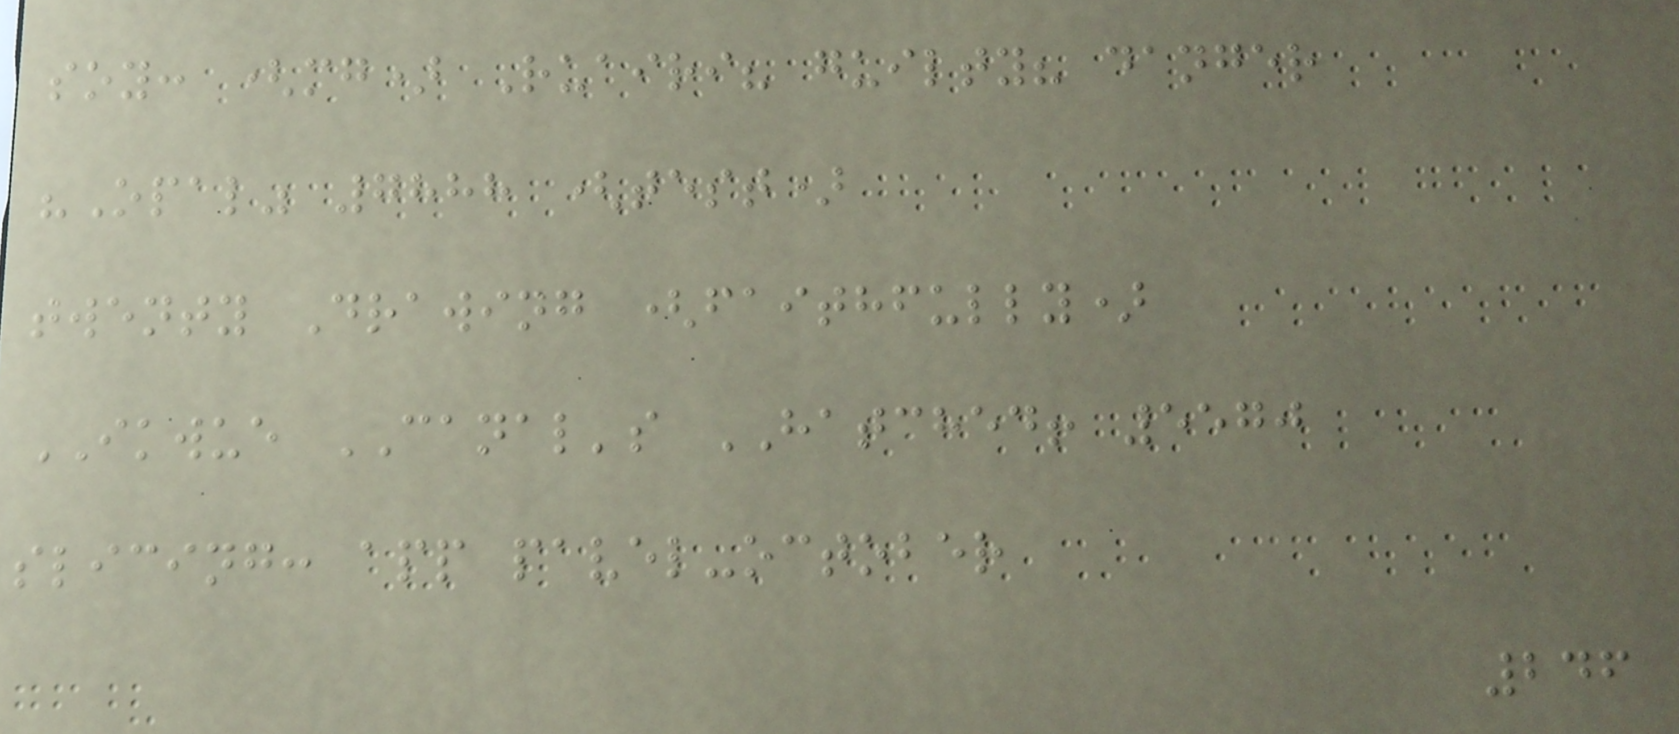soy: (mg) Ruairi? guilty? danger
"Opal" 7888 (test)
twenty Drawing (faithfully)
IKWUE CANAL's HATCHED! 5570
slicing: app pavel-october
246
